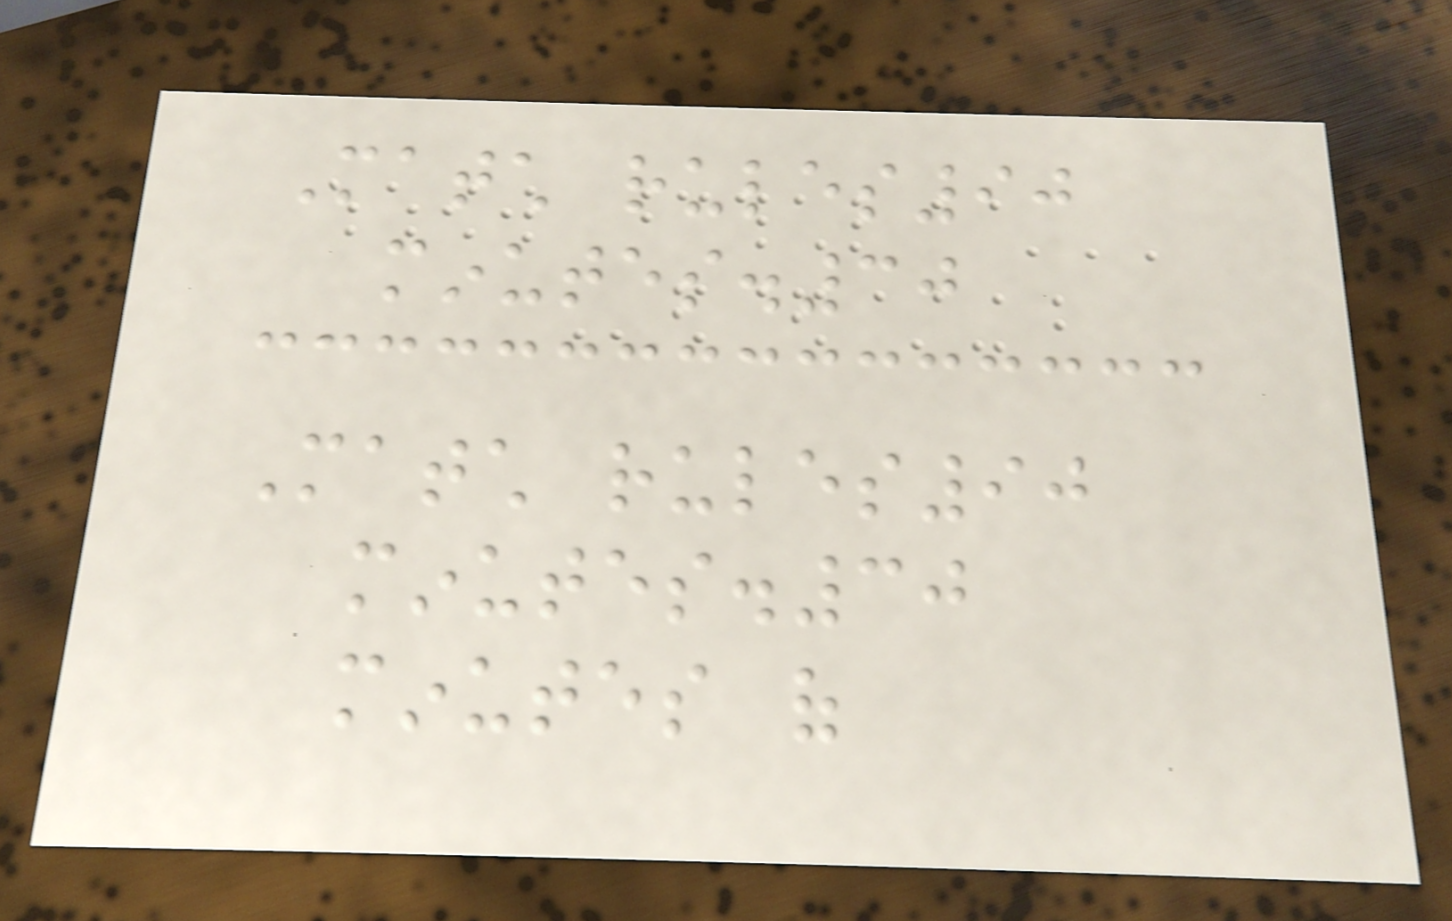Match rules90
minutes.30
Match rules90
minutes.30
minutes of
